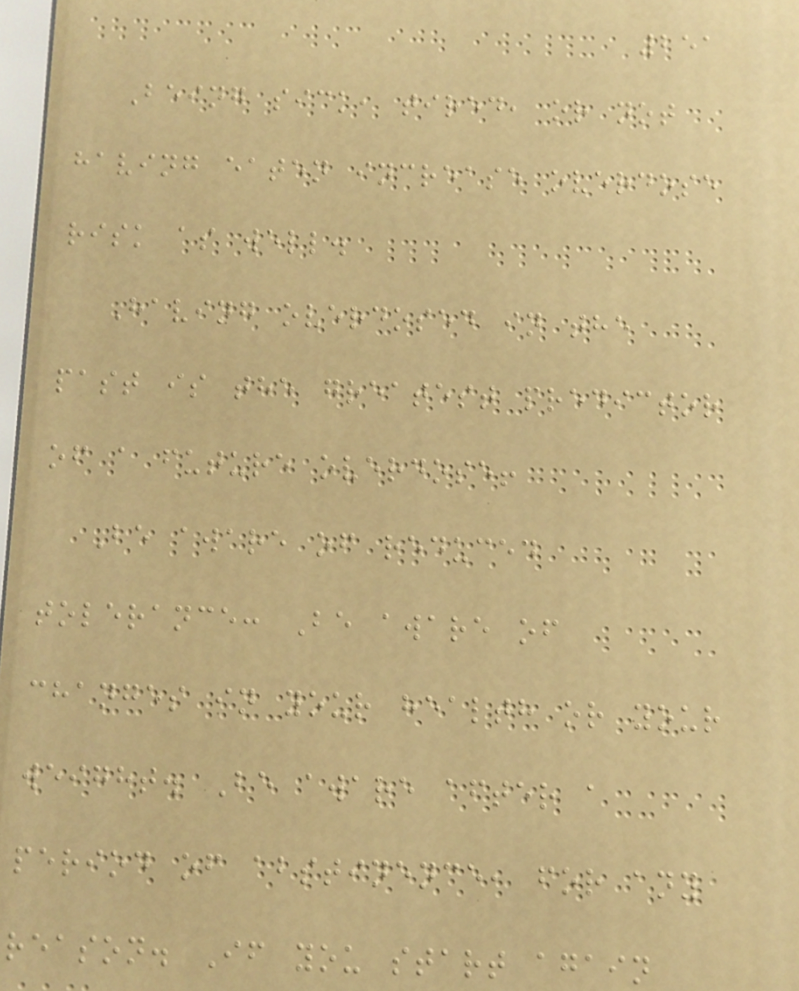251
Being sick, tired, or not
having eaten increase overdose
risk as well.
Having overdosed in the
past is the greatest predictor
of a future overdose!
Be aware of reduced
tolerance: Be aware of
changes in your health or your
weight. Be aware after a
period of abstinence, for any
reason. If you start again
